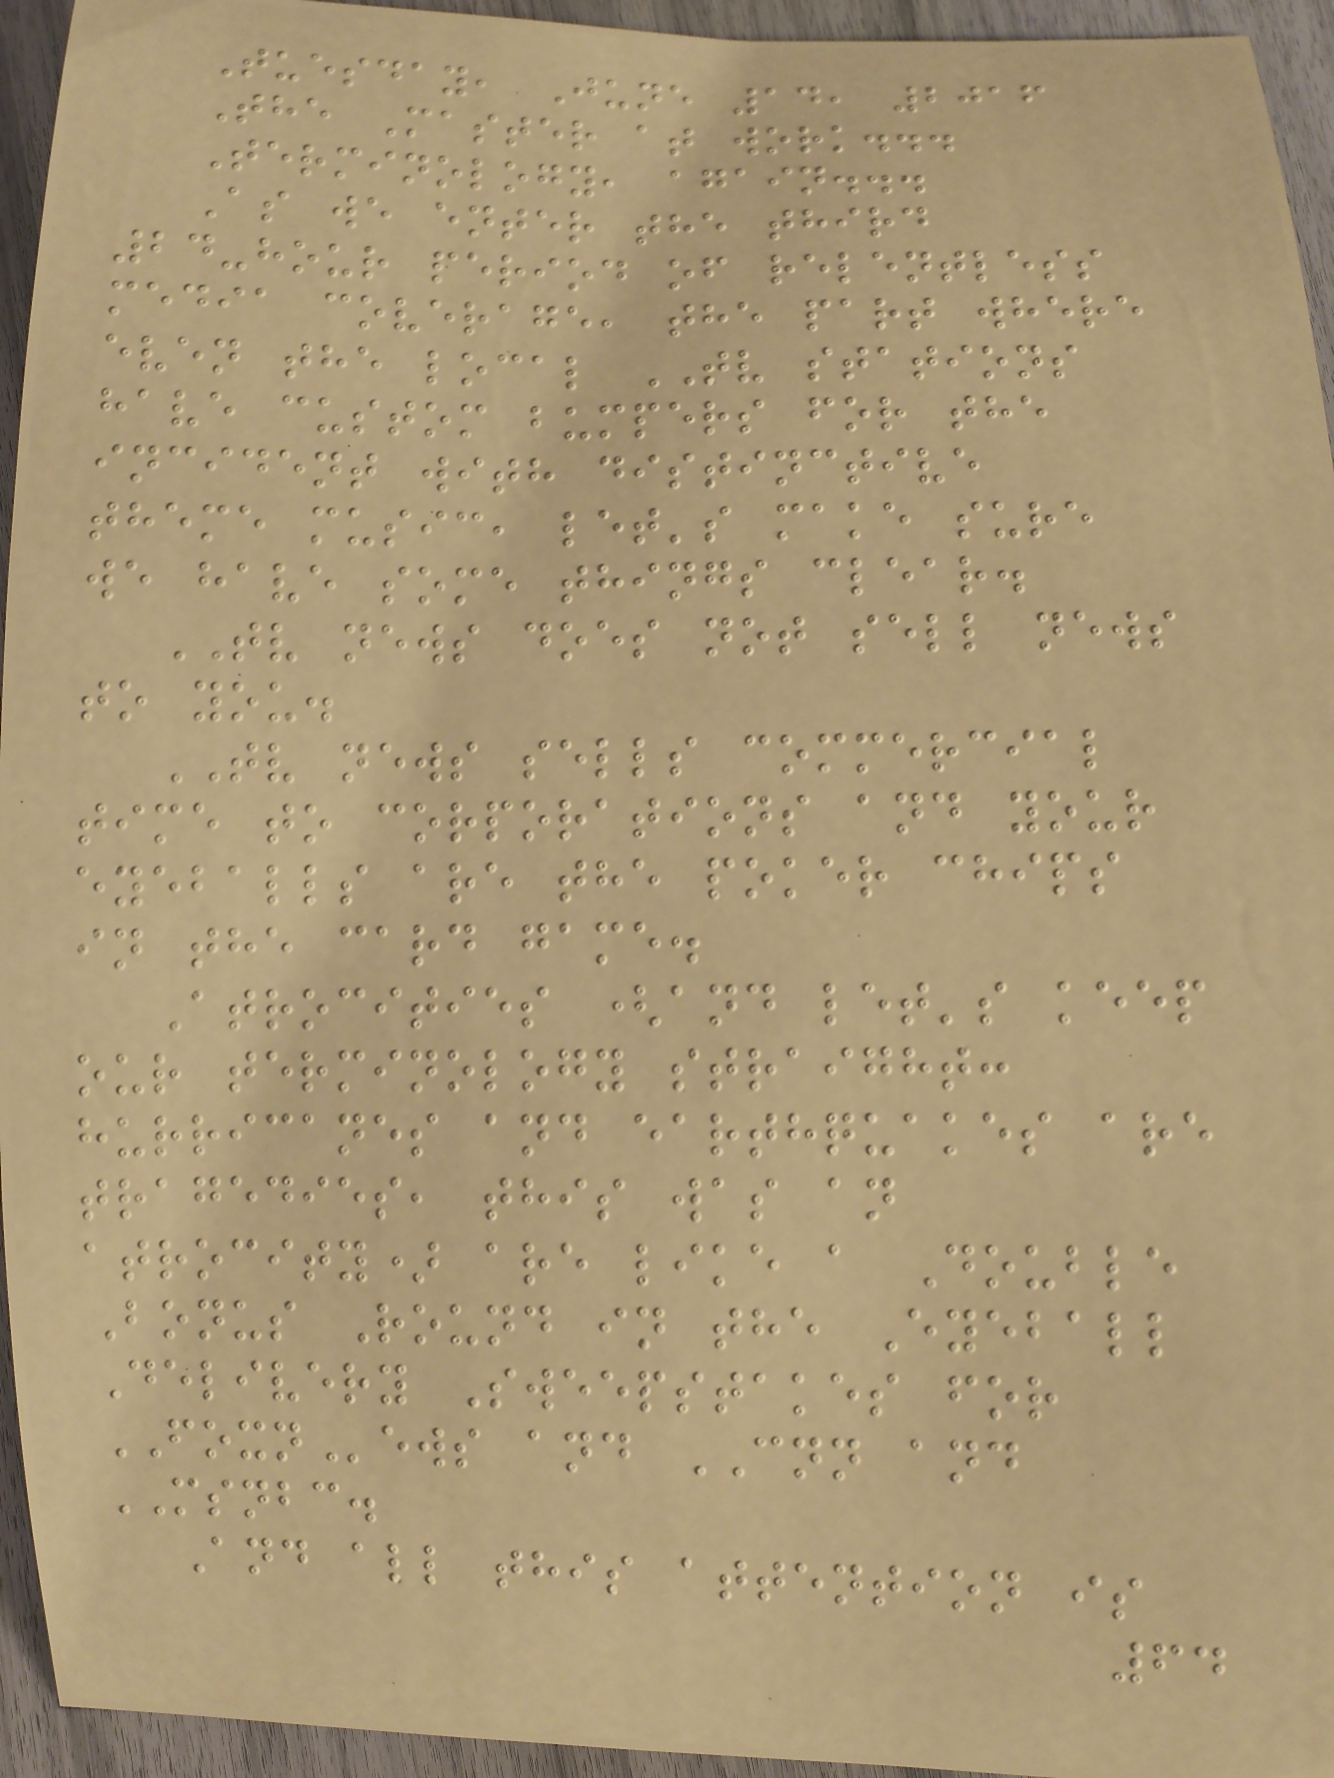Tuesday, June 14, 2016
The Master at work...
Terminology, again...
As we enter the third
24-hour period of relentless
media coverage, the part where
even the local TV stations
have custom bumpers for the
incident with distinctive
theme music, let's make sure
we have some things clear.
TV news does not sell news
to you.
TV news sells commercial
time to corporations and your
eyeballs are the poker chips
in the card game.
Atrocities (and let's keep
our terminology straight:
hurricanes and earthquakes are
tragedies, this was an
atrocity) are like a Double
Bonus Round in the Eyeball
Delivery Sweepstakes for
FOXNews and CNN and
MSNBC.
And all this attention is
64
